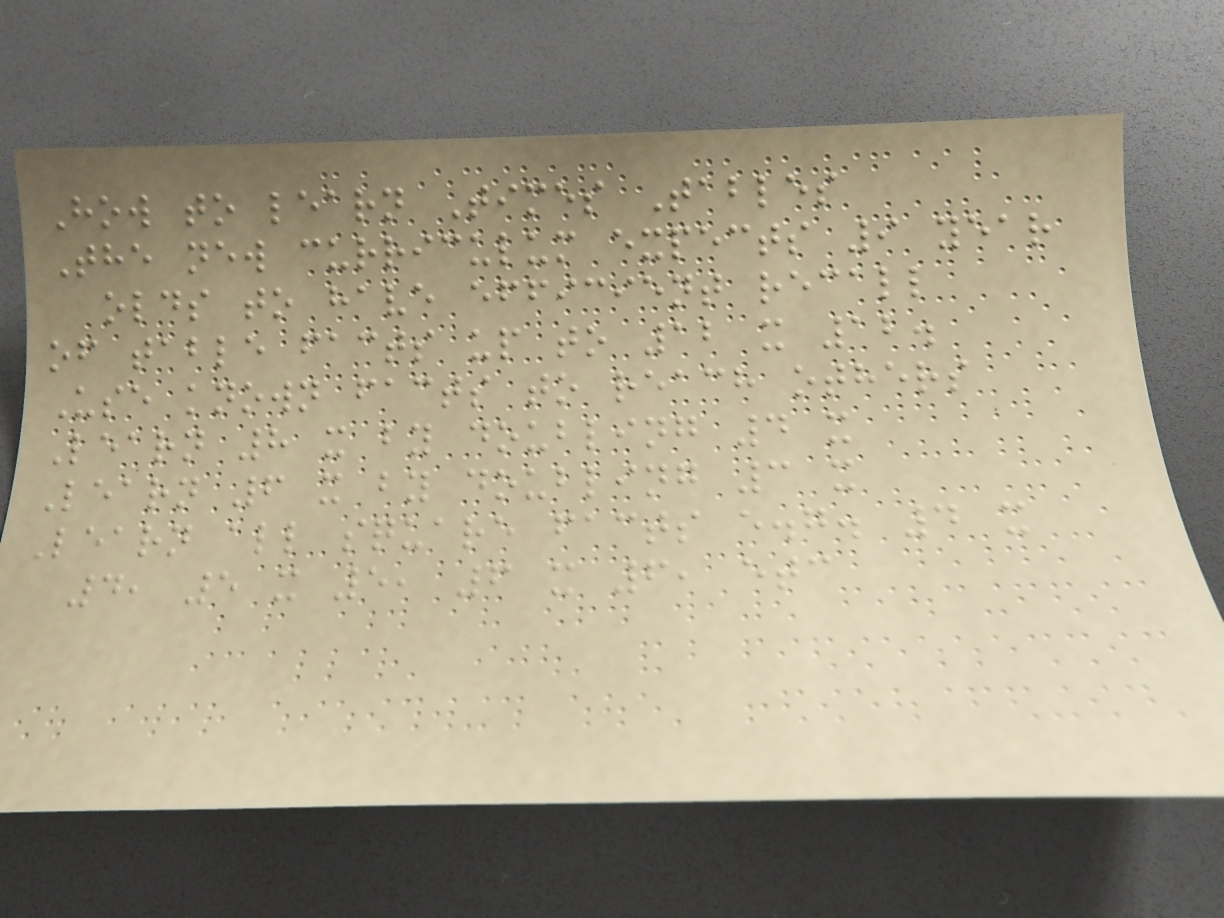How to learn Times Tables
The new curriculum expects 9 year
olds to have efficient recall
of table facts up to 12 x 12.
Use known facts to reach others
Learn 8 x by doubling 4 x
Learn 6 x by doubling 3 x
Learn all square facts e.g. 4 x
4, 5 x 5, 6 x 6, etc
